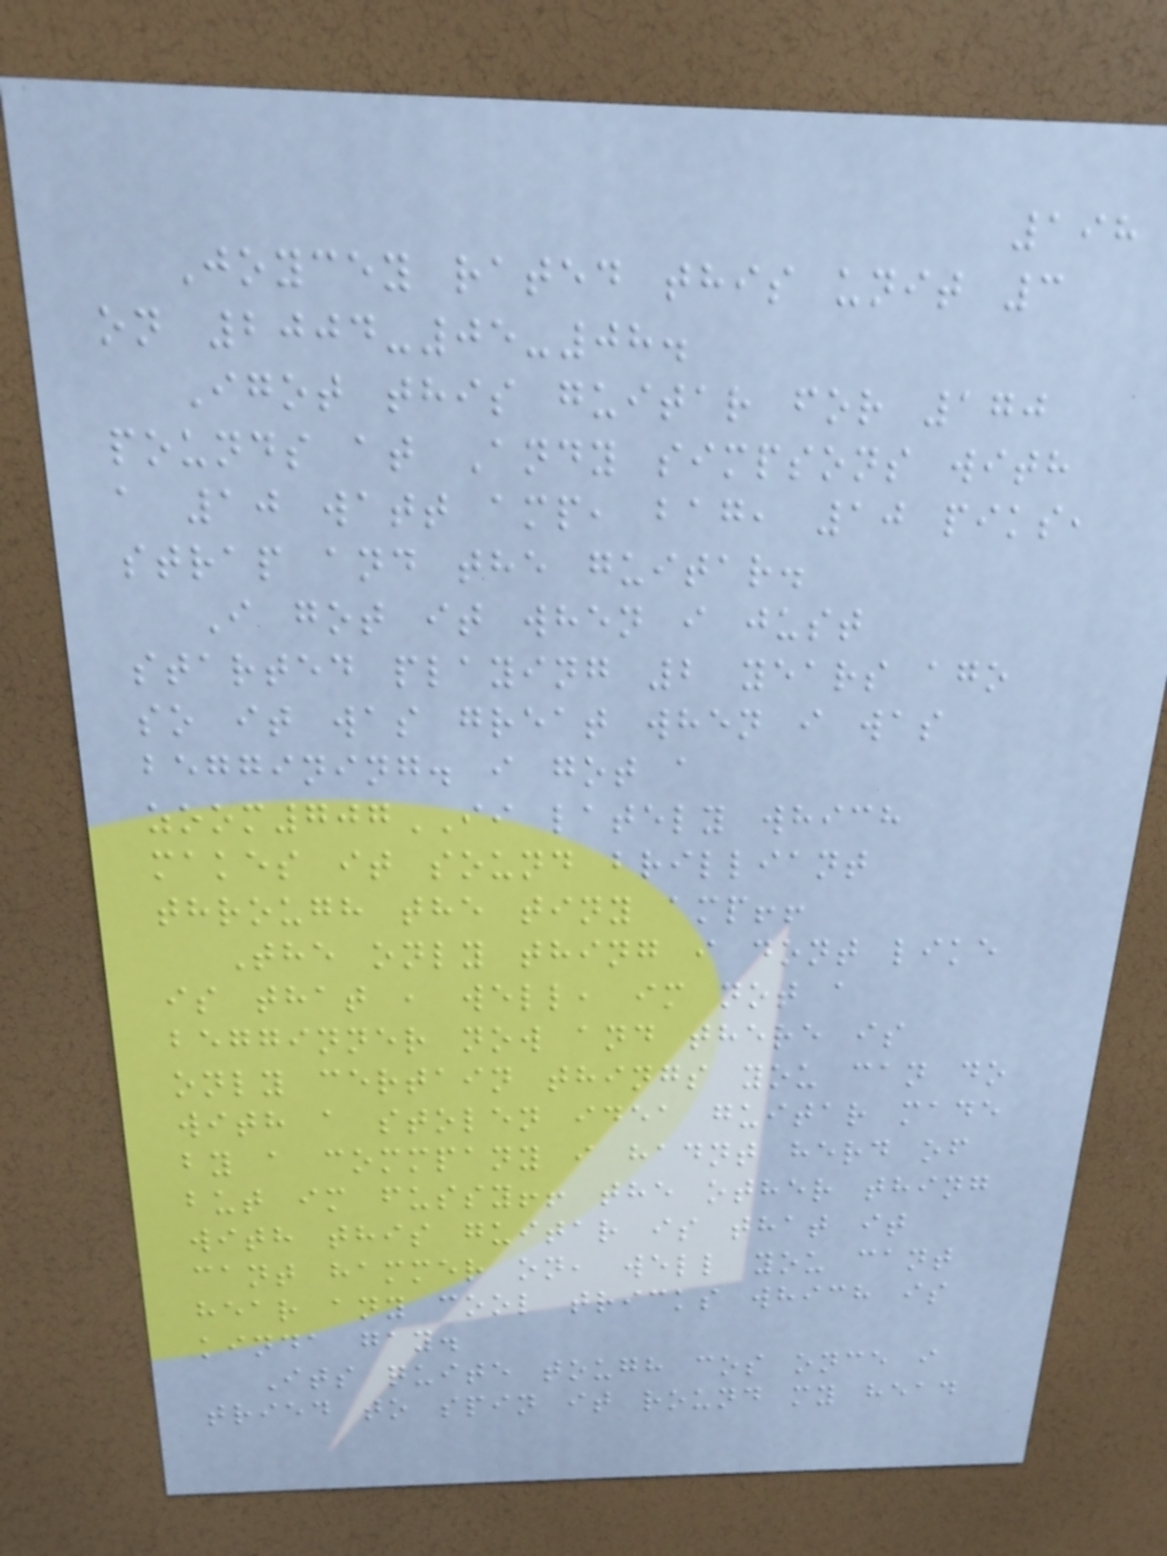198
Joycey rated this unit 3
on 2004-05-08.
Igot this guitar for 170
pounds at Andy simpsons with
a 10 watt amp, bag, 10 piks,
strap and the guitar.
I got it when i just
started playing 2 years ago
so it was great when i was
beggining. i got a
zoom707II lately which
makes it sound brilliant
through the tiny amp!!
The only thing i dont like
is that , well, im not a
begginner now and there is
only certain things you can do
with a stolen idea guitar made
by a commpany i hadnt herd of
but im fussy!! the other thing
with this guitar is that it
cant hammer on, well you cant
hear any cool tricks which is
kinda gay.
Its quite tough cos once i
tried to spin it round my head
